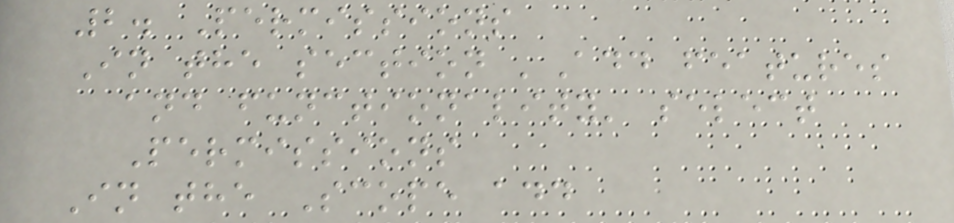2. Permissions
In the section 'Add features
and functionality' select
Permissions
In the Scope add
